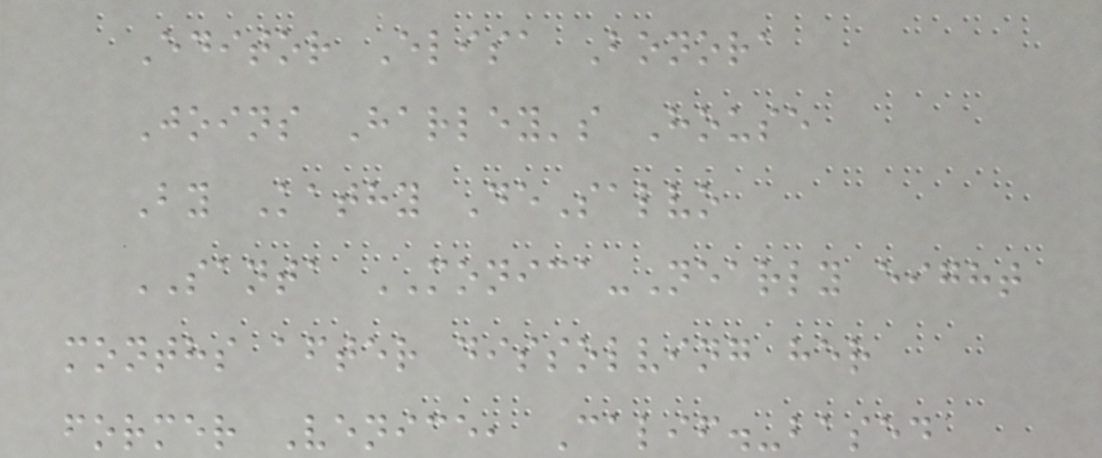Editor Elisa Bonora
Joins Harley's House
By Kathy DeSalvo
SANTA MONICA-Nearly eight
months after dissolving her
former Venice, Calif.-based
